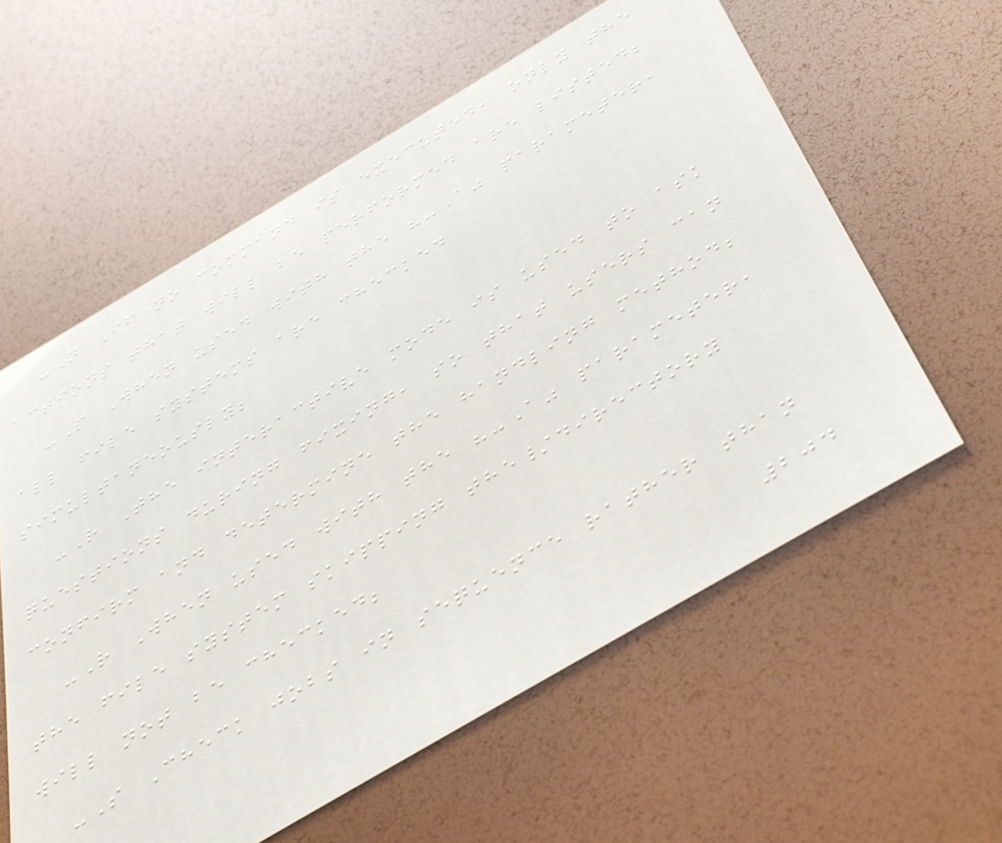-N If no command is executed, only the
actions that will be performed are listed;
-P When used with the "-A" parameter,
all file systems are checked
simultaneously;
-R The interactive mode is used to ask
questions during fixing, so that users can
confirm and determine the handling method;
-R When used with the "-A" parameter,
the file system skipping the/directory
will not be checked;
-S Check jobs in sequence rather than
204
